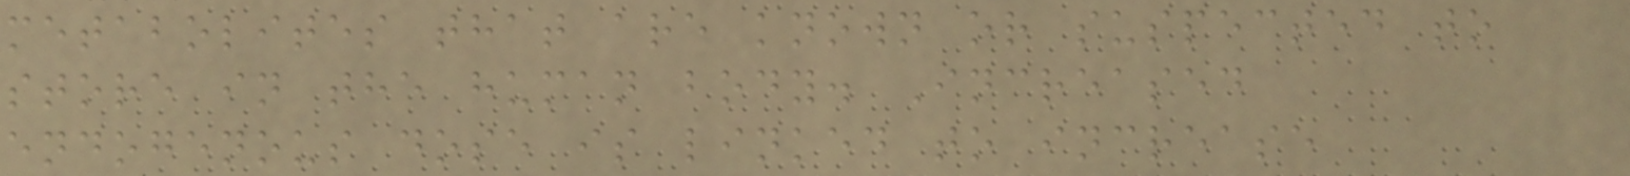metabolites that are known or suspected to
store in the human body. Increased
endogenous dose is linked to increase
